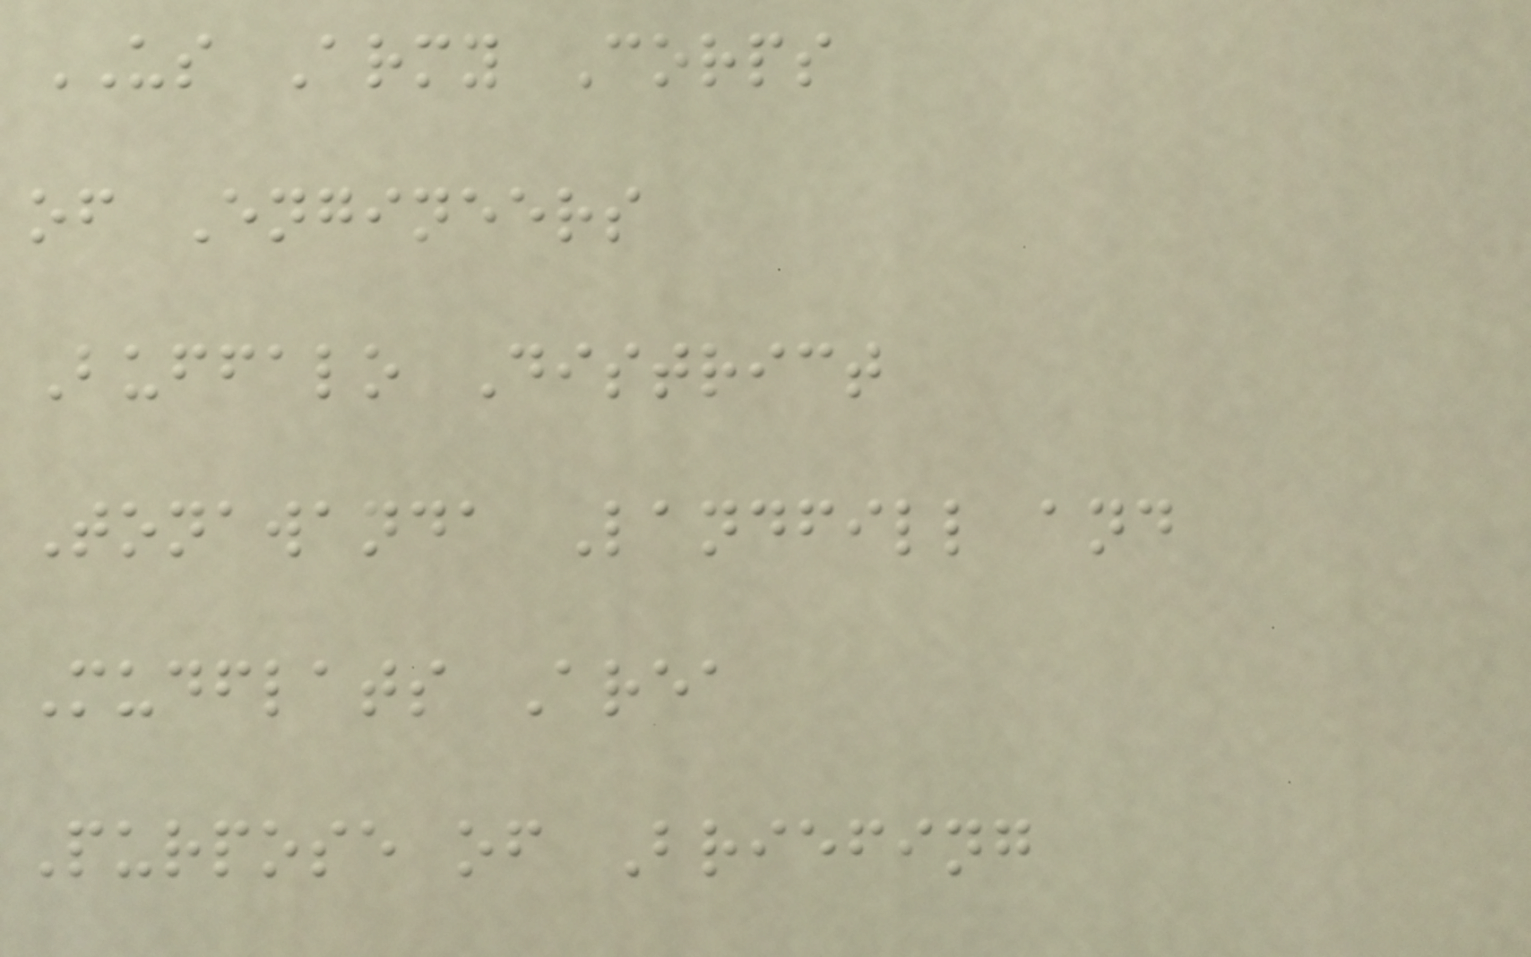US Army Corps
of Engineers
Buffalo District
Tonawanda Landfill and
Mudflats Area
Purpose of Briefing
